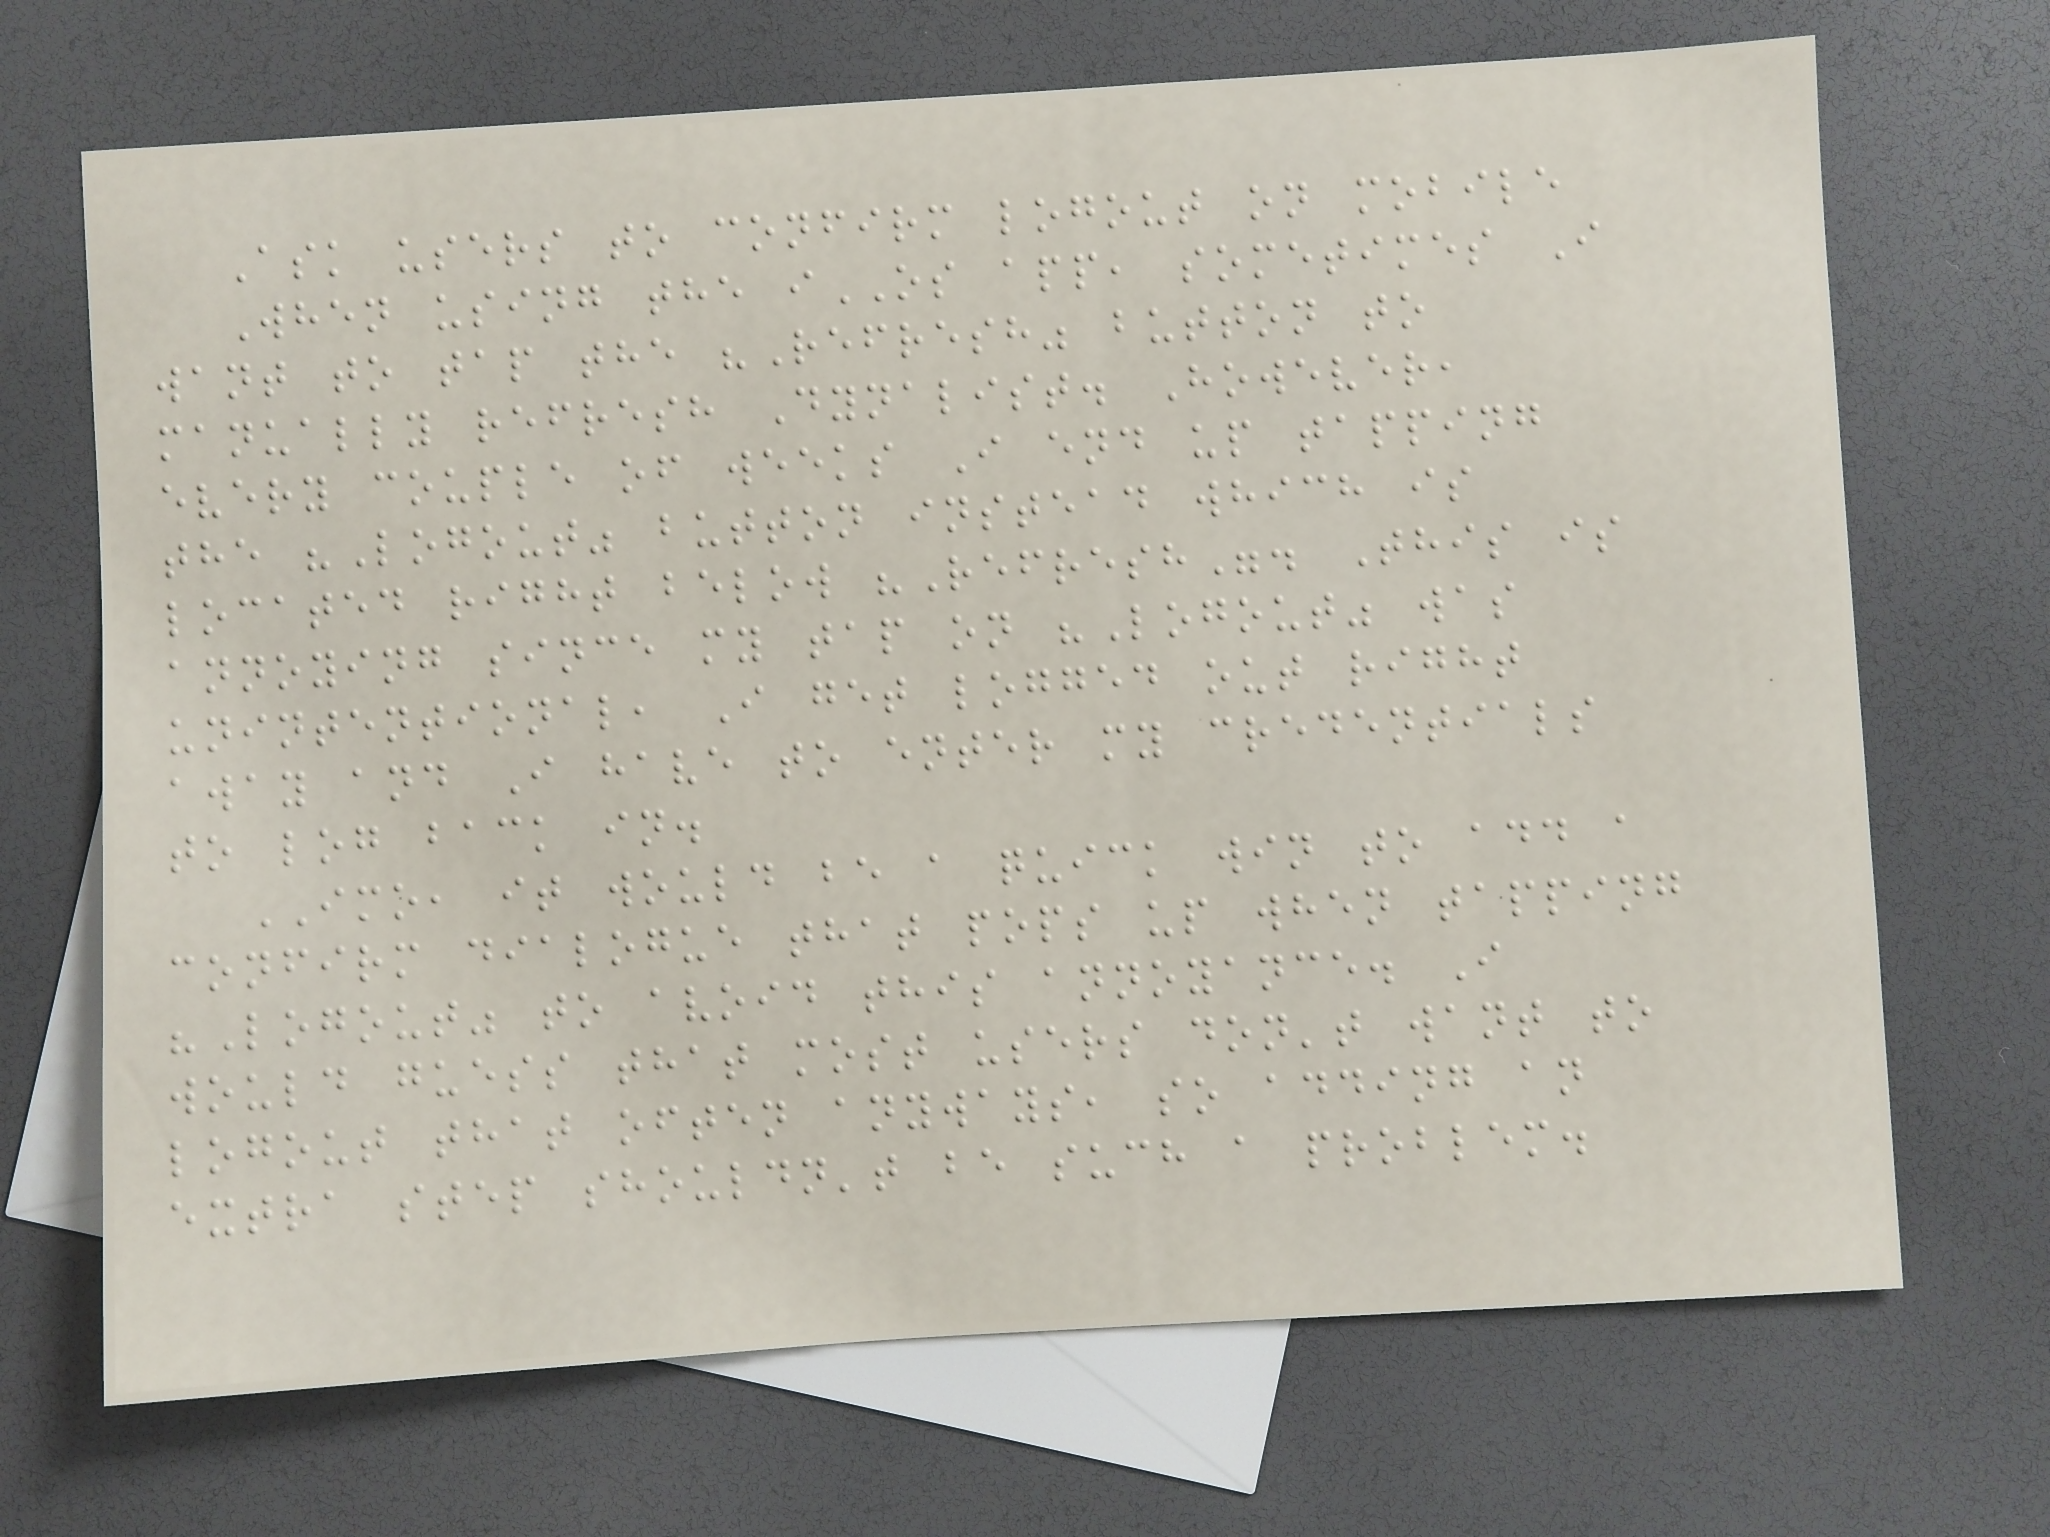Ask users to confirm logout on mobile
When using the iOS app, sometimes I
want to tap the "Refresh" button to
manually refresh Dynalist. However,
every couple of weeks I end up tapping
the "Logout" button instead which is
located right below "Refresh". This is
annoying since my tap on "Logout" was
unintentional, I get logged out right
away and I have to enter my credentials
to log back in.
IMO, it would be a quick win to add a
confirm dialogue that pops up when tapping
"Logout" to avoid this annoyance. I
would guess that most users don't want to
logout that often anyways, so adding an
extra step shouldn't be such a problem.
